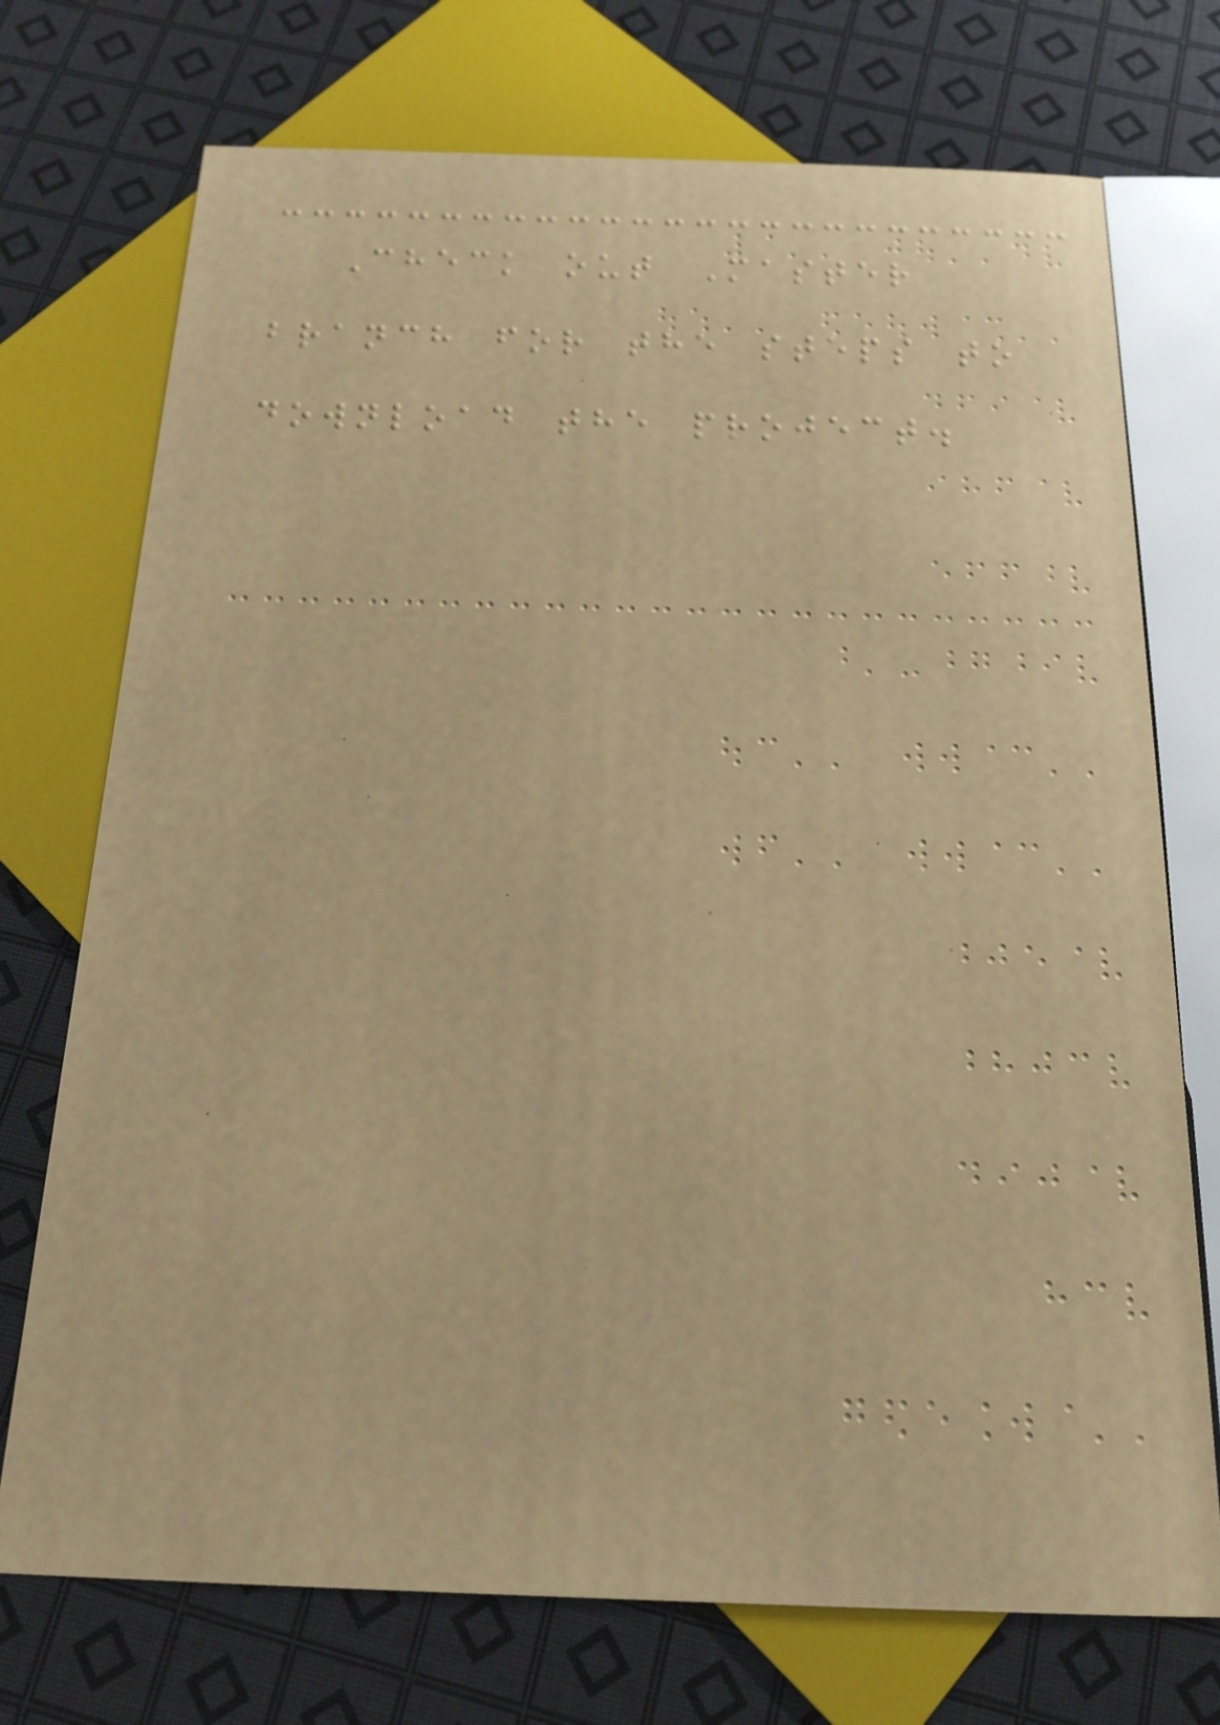Check out Master
branch for the steps to
download the project.
